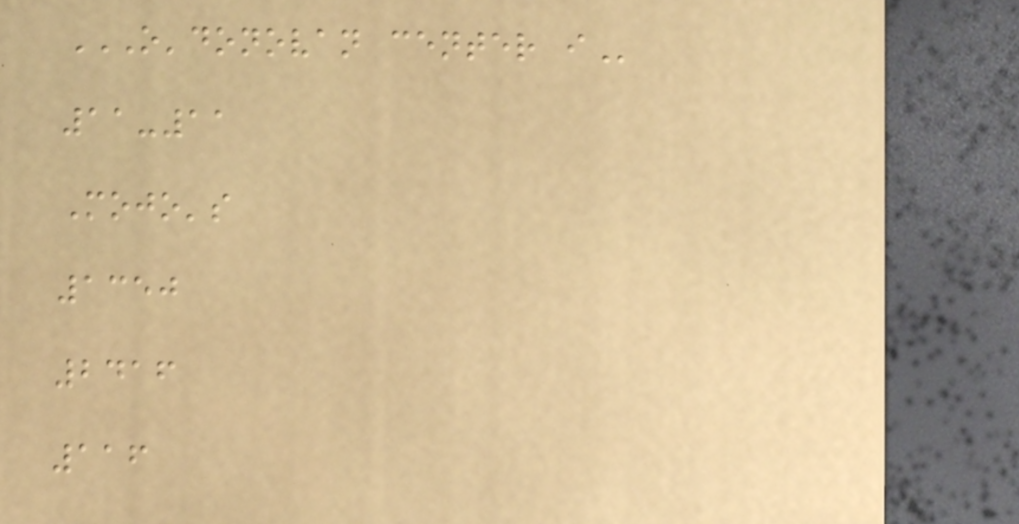O'DONOVAN CENTER I
11-11
Mojo's
1350
2416
116
